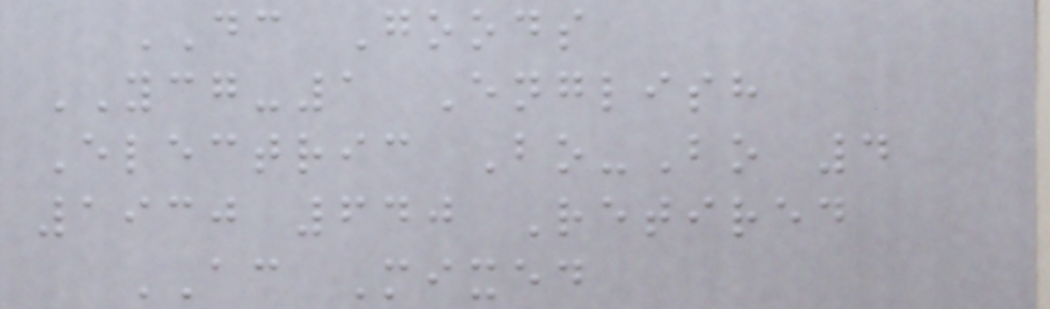DC Goods
YCG-1 English
Electric Bo-Bo 4
1930 640 Retired
AC Mixed
